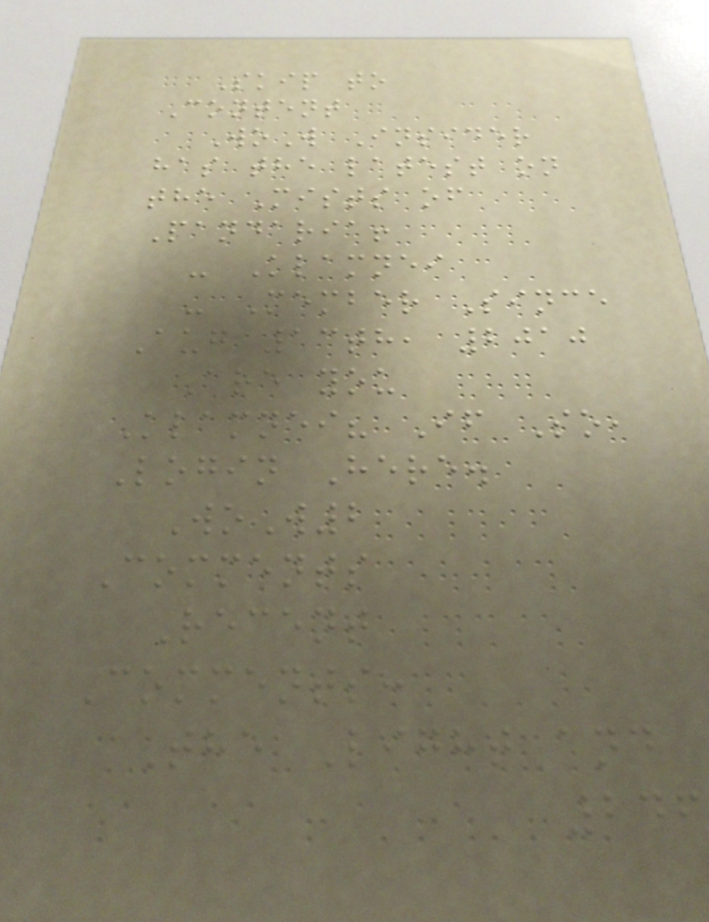Skip to
Content
WoW Insider
has the latest on
the Mists of
Pandaria!
- Klamnei
- Member Since
Aug 13th, 2010
Are you
Klamnei? If So,
Login Here.
WoW2
Comments
Recent
Comments:
The Light and
246
